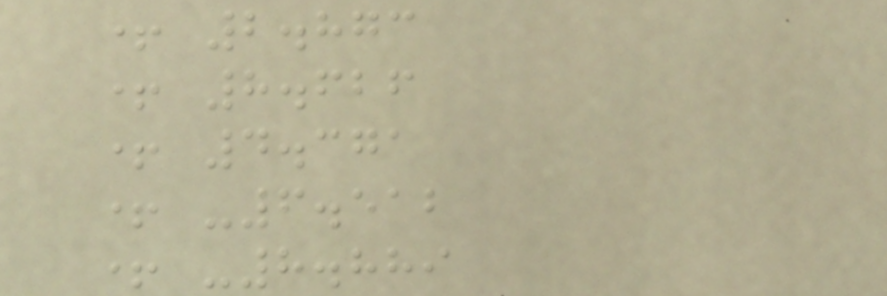+ 2.873
+ 8.626
+ 4.371
+ -6.512
+ -8.889
